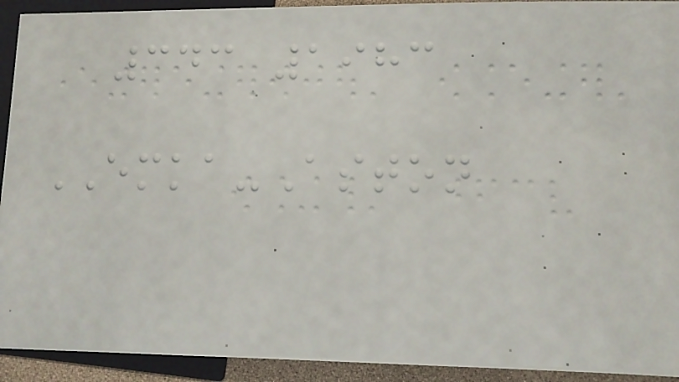343 1983
EMKA-Aston
